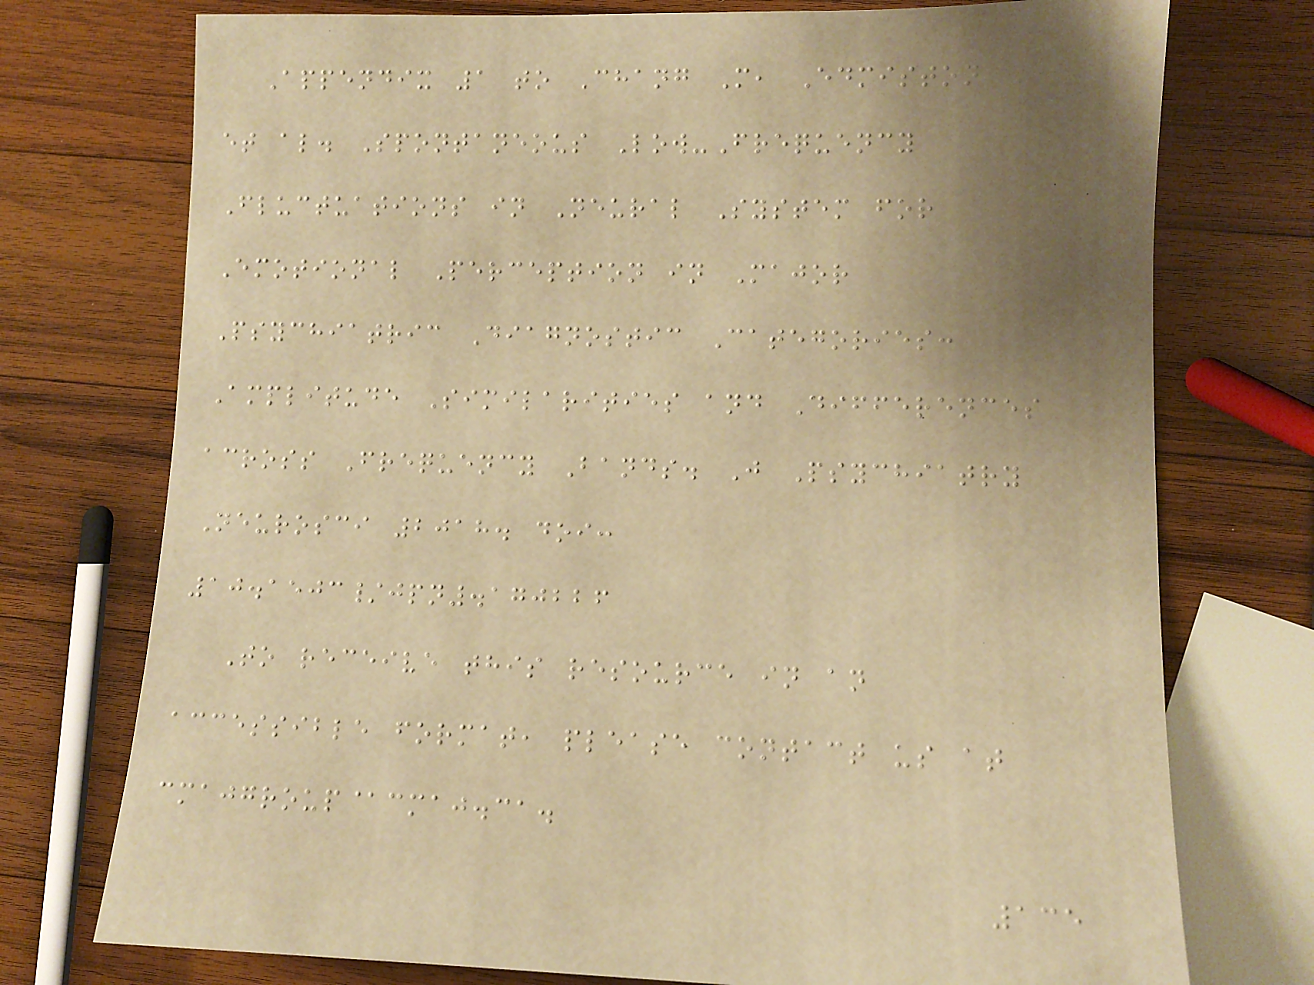Appendix 1 to Chang M, Edmiston E,
et al. Spontaneous Low-Frequency
Fluctuations in Neural System for
Emotional Perception in Major
Psychiatric Diagnostic Categories:
Amplitude Similarities and Differences
across Frequency Bands. J Psychiatry
Neurosci 2018. doi:
10.1503/jpn.170226
To receive this resource in an
accessible format, please contact us at
cmajgroup@cmaj.ca.
135
